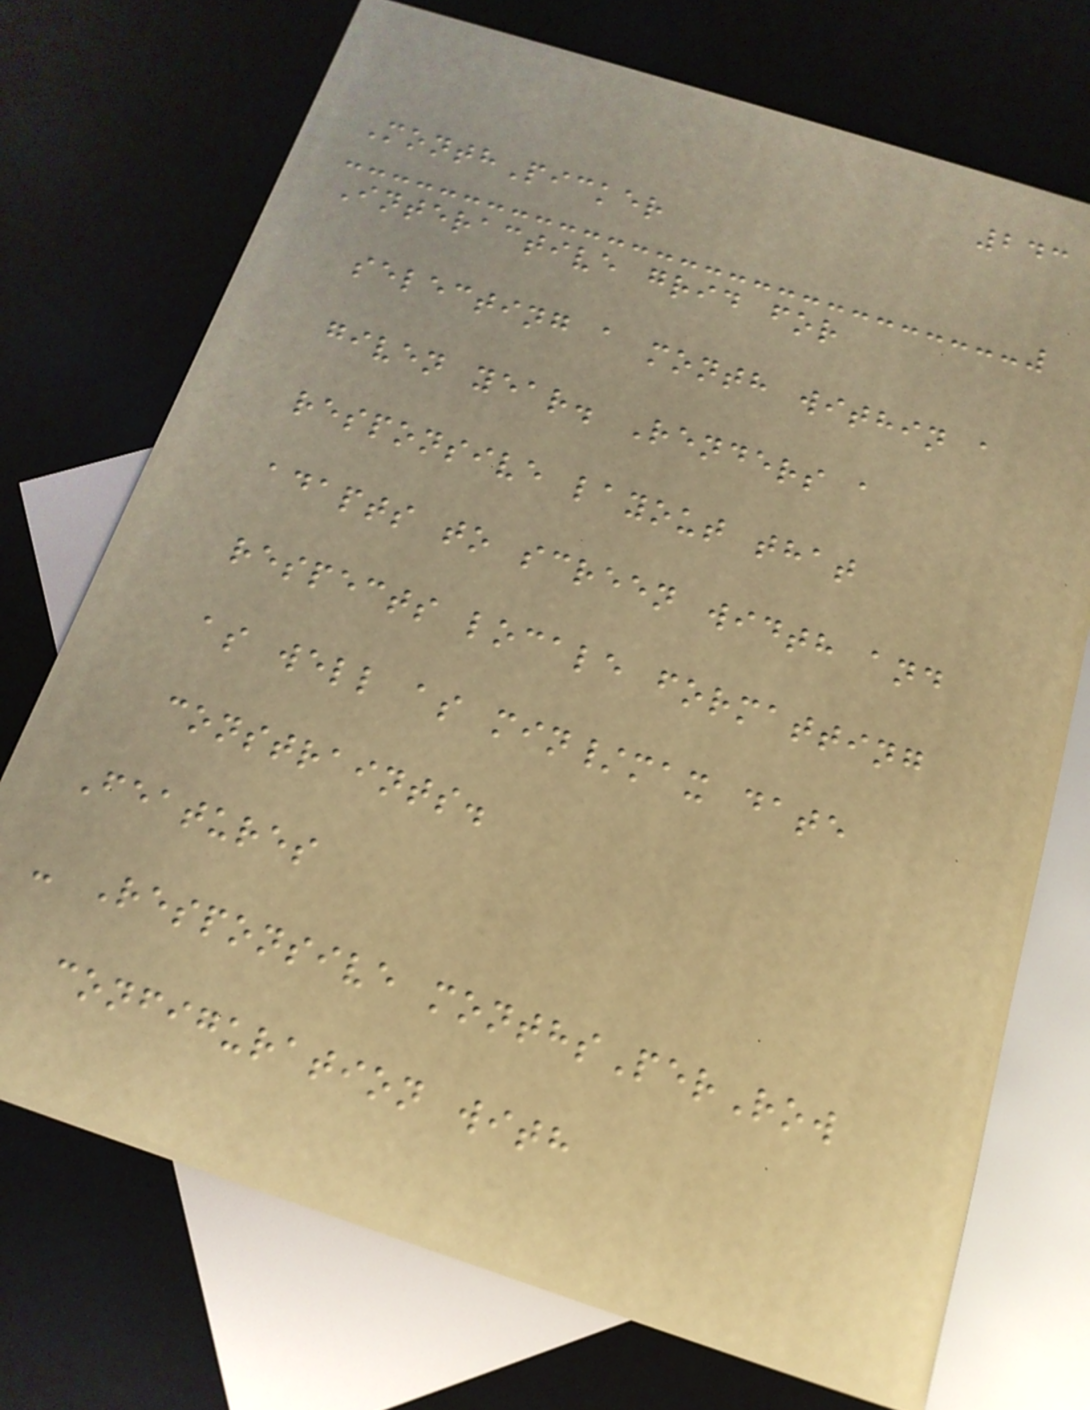243
MonthPicker
Interactive grid for
selecting a month within a
given year. Renders a
responsive layout that
adapts to screen width and
respects locale formatting
as well as min/max date
constraints.
Features
- Responsive monthsPerRow
configuration with
